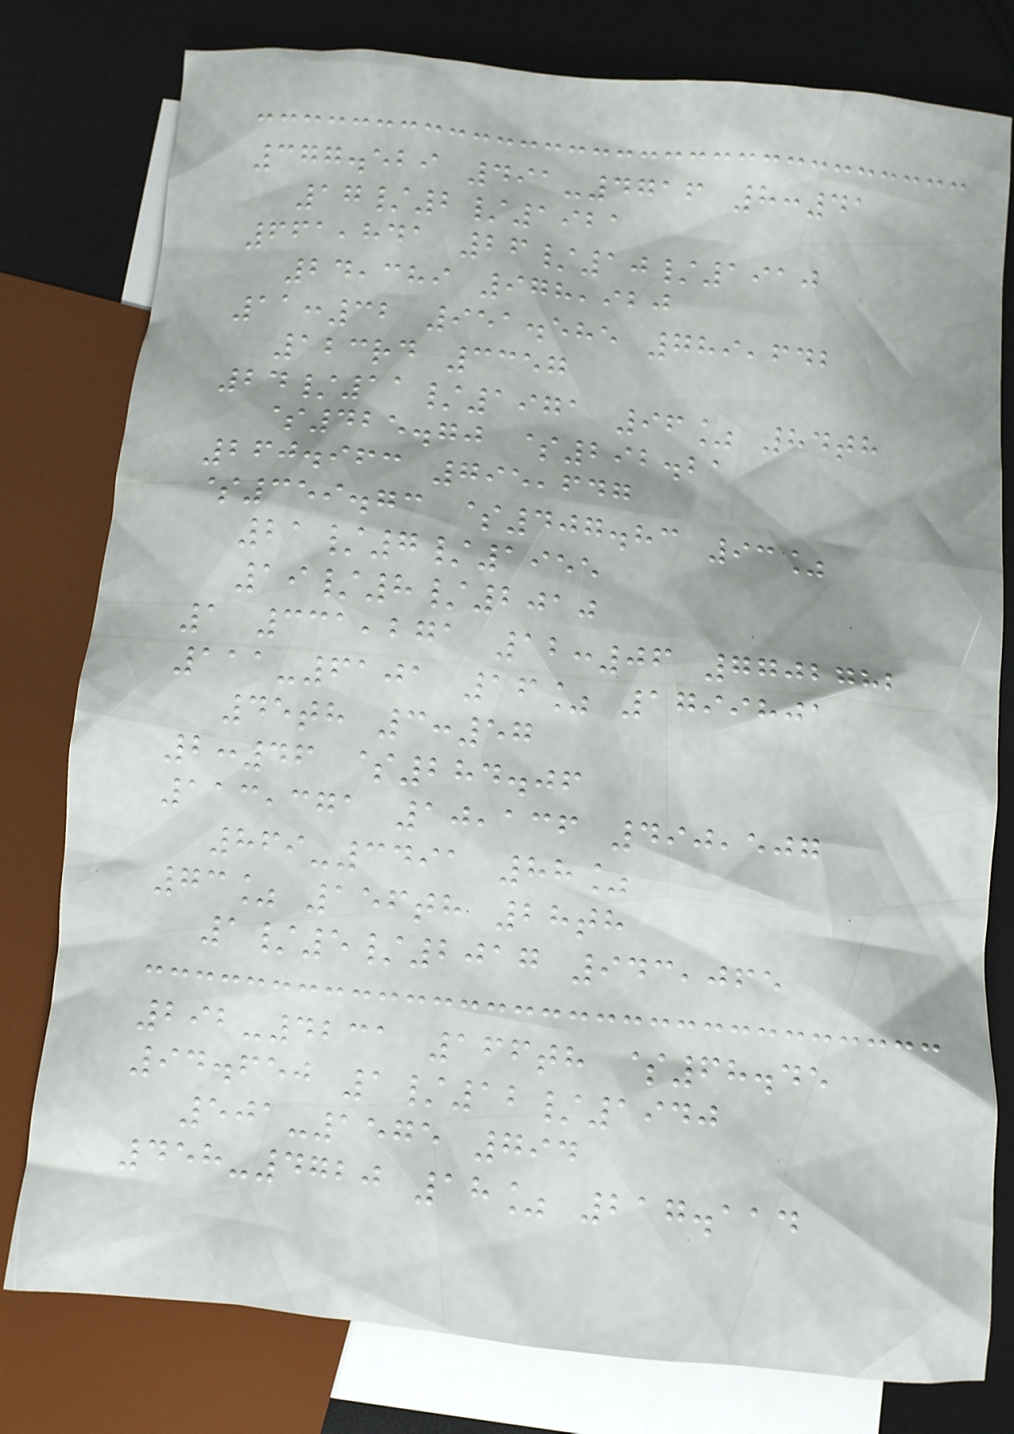377.529 491-4716 8:41
17/2/1921
661,841 26/10/1910
24,389 978,920
11:32 951.585 789,642
123rd 3357
24/11/1971 96% 84th
$425.70 $292.21
260.963 795,647
$359.73 $407.83 93%
21/7/1955
19/8/2010
1 331,271 12:06 7702782
111-6101 16% 1799801
45th 3:57
2:46 $284.06
113,371 10,136 490,507
869-3491 88%
73% 156th 28th
1/5/2017 943,065
292-4231 166th $68.45
94.650 1/12/1940
501-1575 794
458-4720 18% 217.114
